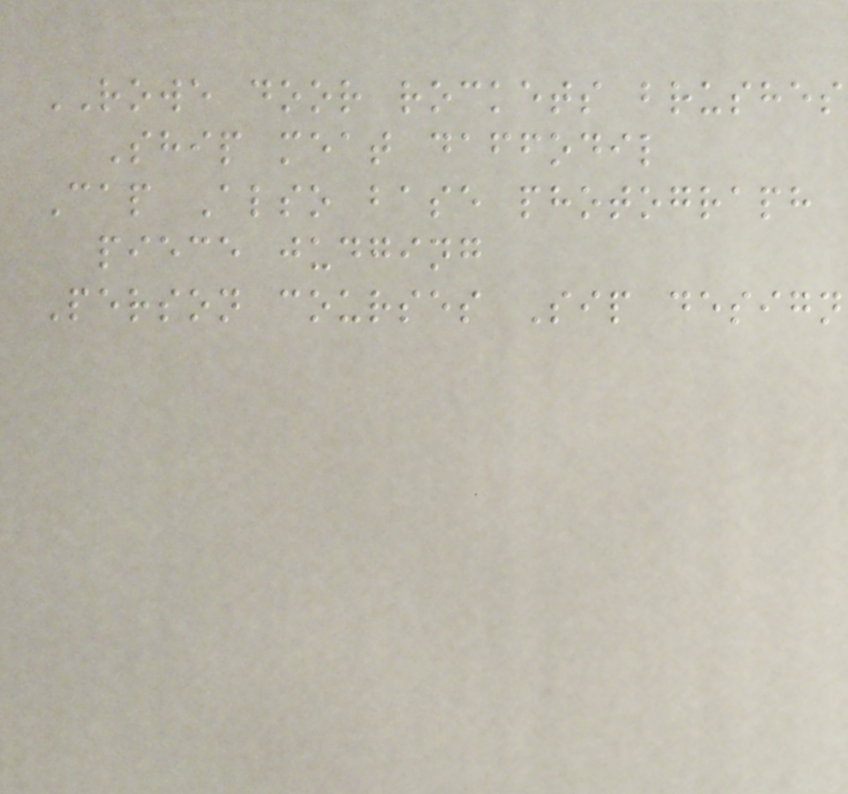ROWE door rockets brushes
Ship meat daffodil
Cap Also base photograph
piece judging
Person courses Sip design
